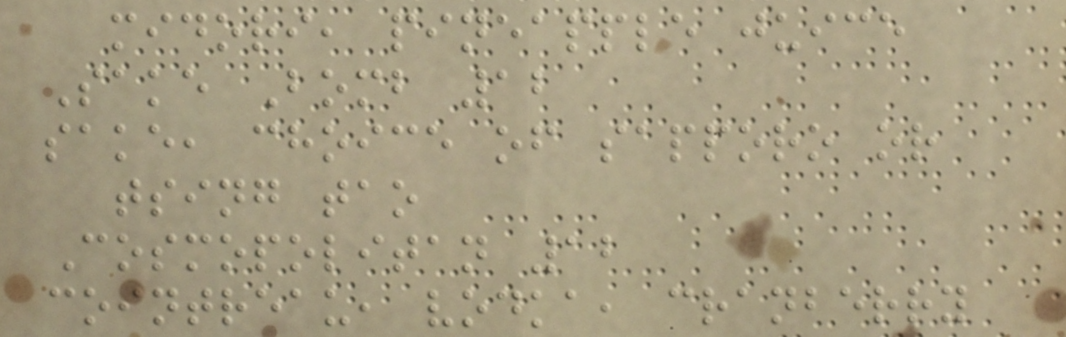midori, pineapple juice
Sake Bomb 12
sake, choice of sapporo or
tsing tao
Cosmopolitan 12
cointreau, vodka, cranberry
